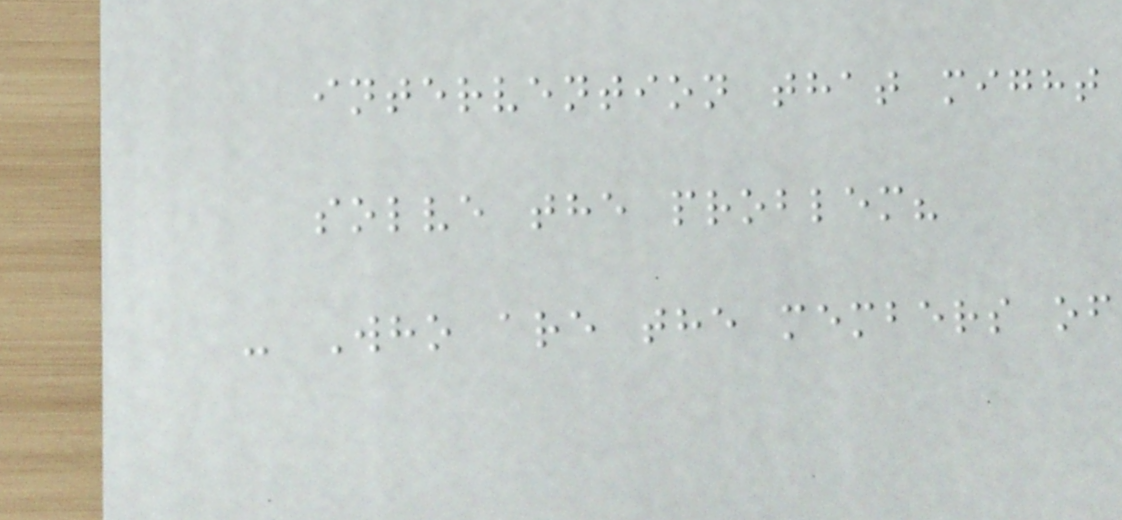intervention that might
solve the problem?
- Who are the members of
